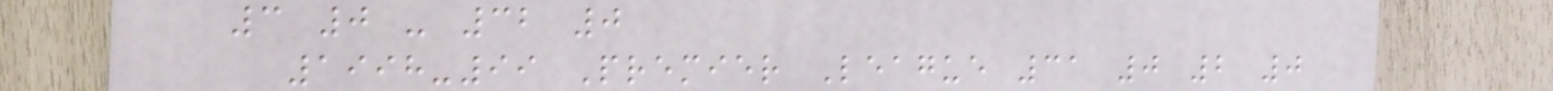3 0 - 32 0
1998-99 Premier League 31 0 2 0
